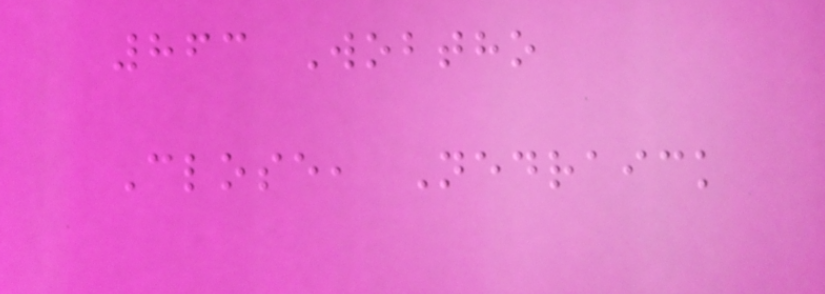863 Wobtho
Close, Nedraick
